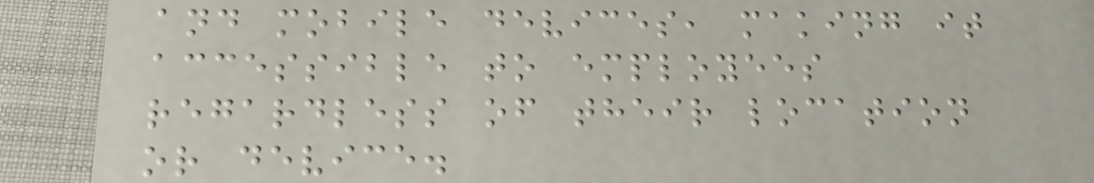and mobile devices, making it
accessible to employees
regardless of their location
or device.
